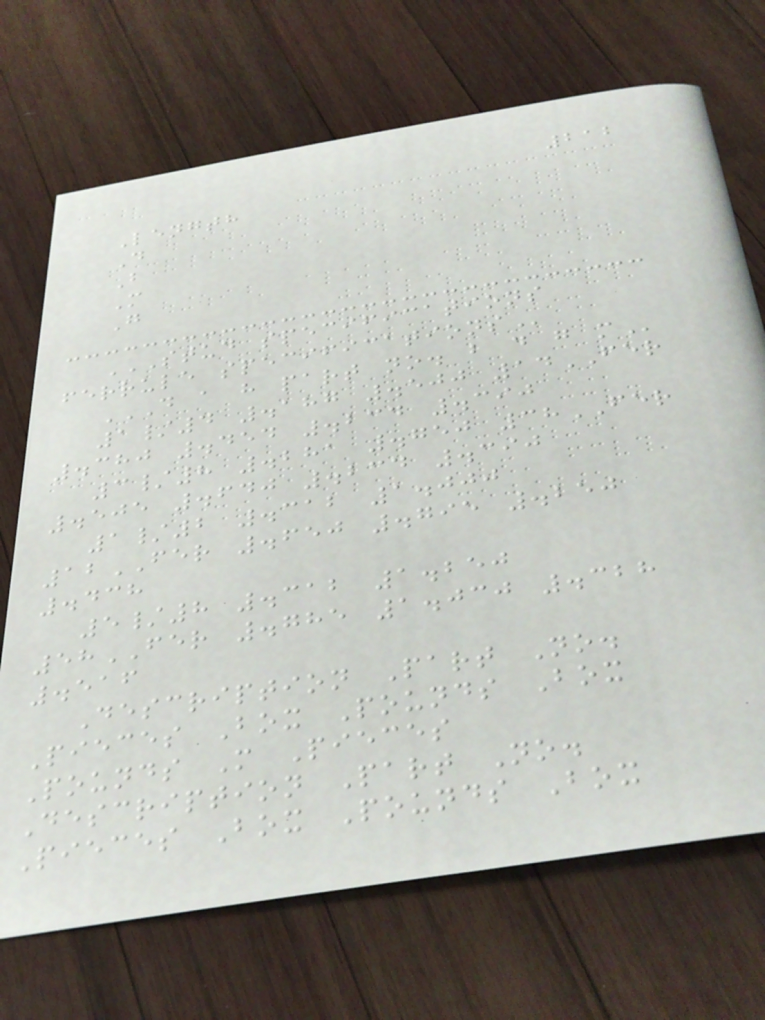212
Length
D
B
M
G
STUD SPECIFICATIONS
FERRULE SPECIFICATIONS
D A H PART NO. B D G M
1/4 .187 .500 14FER
.380 .454 .234 .390
3/8 .281 .750 38FER
.505 .640 .234 .390
1/2 .312 1.000
12FER .650 .795 .250
.438
5/8 .312 1.250
58FER .785 1.030 .328
.516
Description Part No.
Pieces Box Pounds Box
Pounds M Pieces
Description Part No.
Pieces Box Pounds Box
